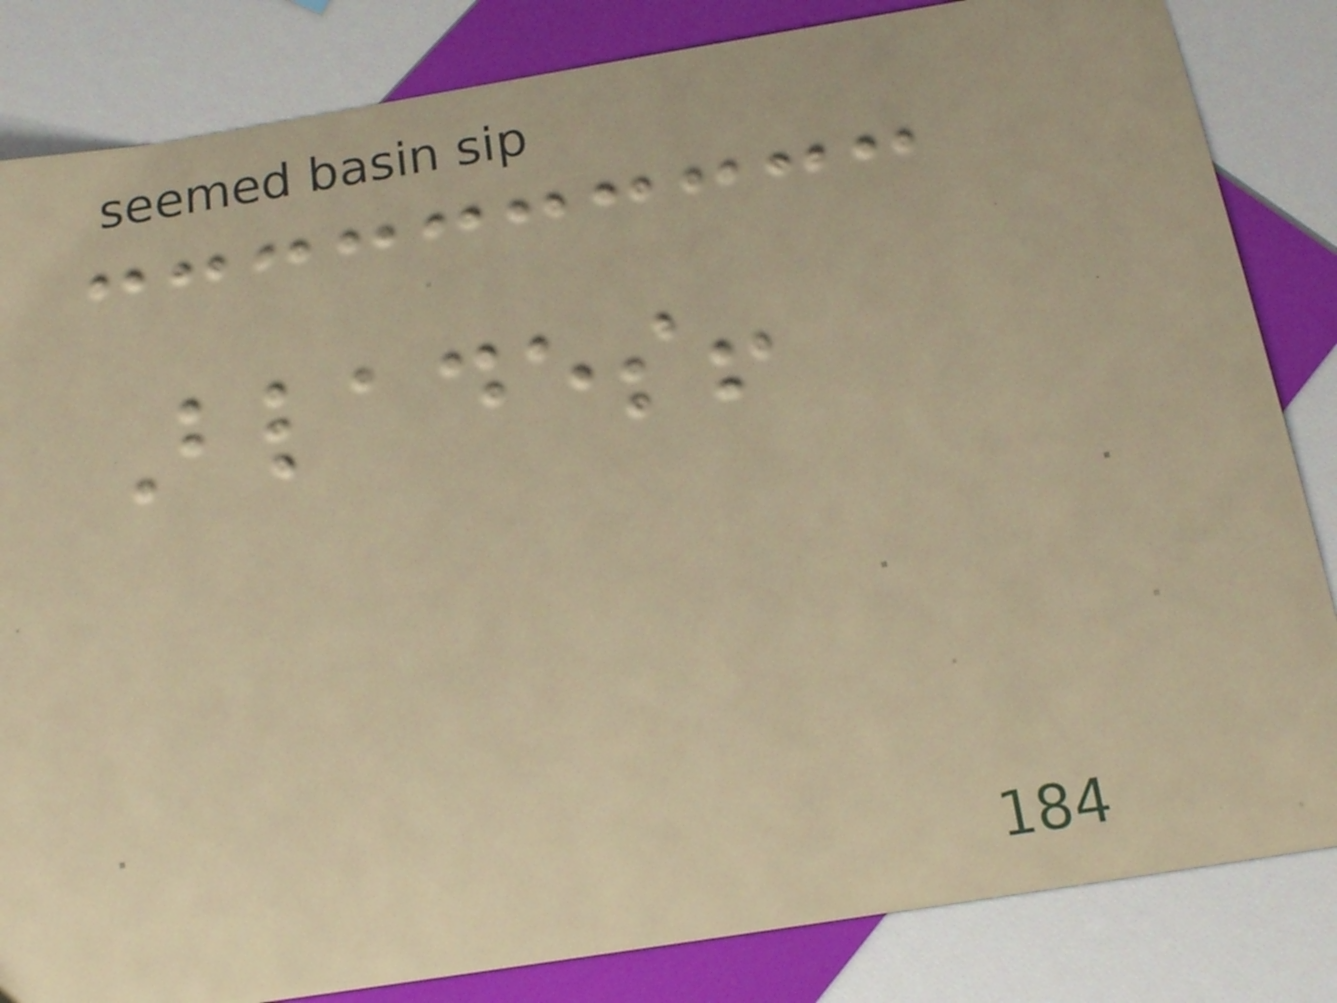Blades!
